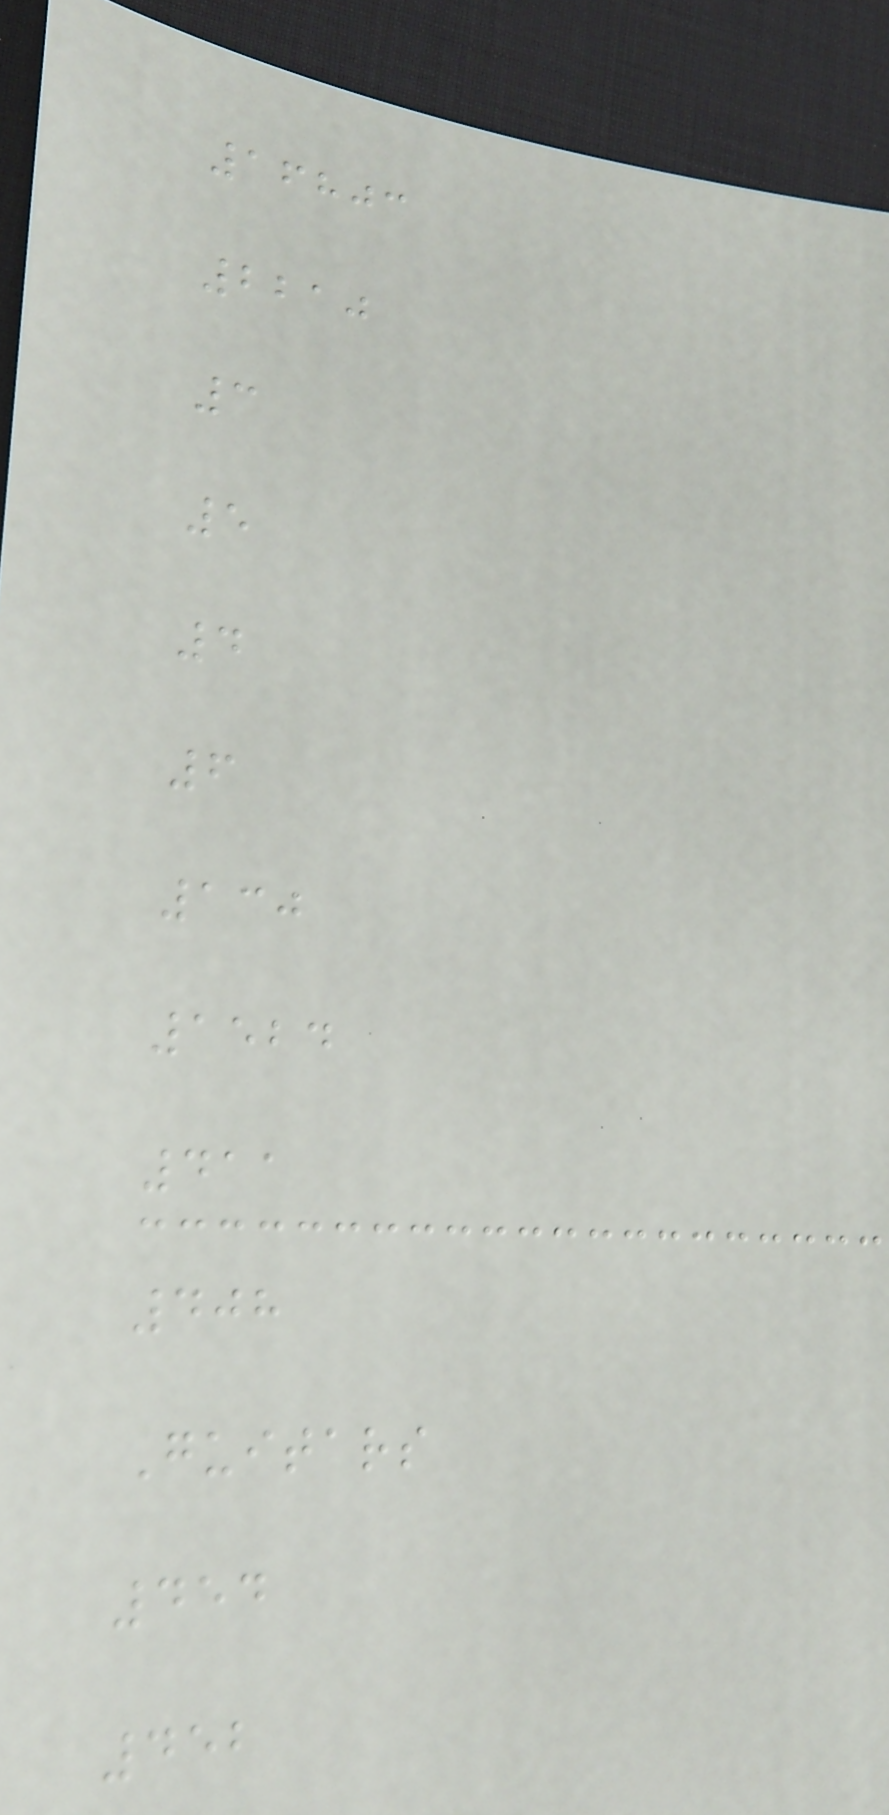16803
2210
3
5
4
6
130
1524
411
408
Guitars
454
452
